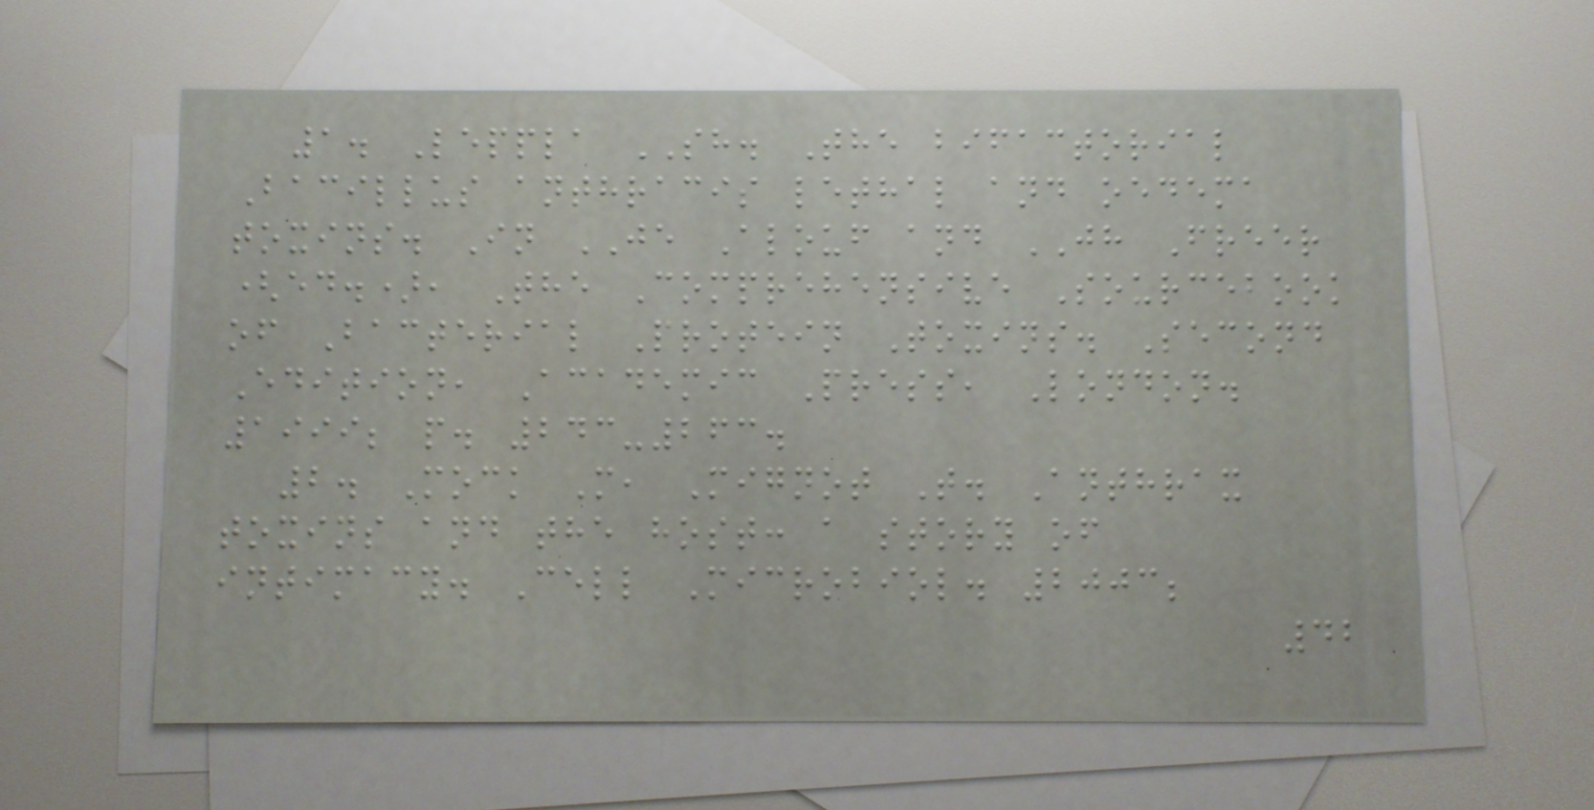1. Leppla SH. The bifactorial
Bacillus anthracis lethal and oedema
toxins. In JE Alouf and JH Freer
(ed.), The Comprehensive Sourcebook
of Bacterial Protein Toxins. Second
Edition, Academic Press, London.
1999; p. 243-263.
2. Mock M, Mignot T. Anthrax
toxins and the host: a story of
intimacy. Cell Microbiol. 2003;
42
